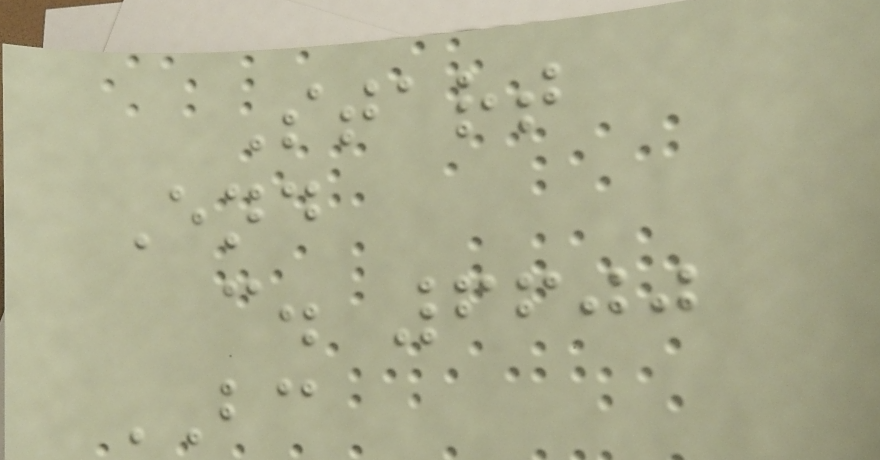Start
End
c. 6600
BC
